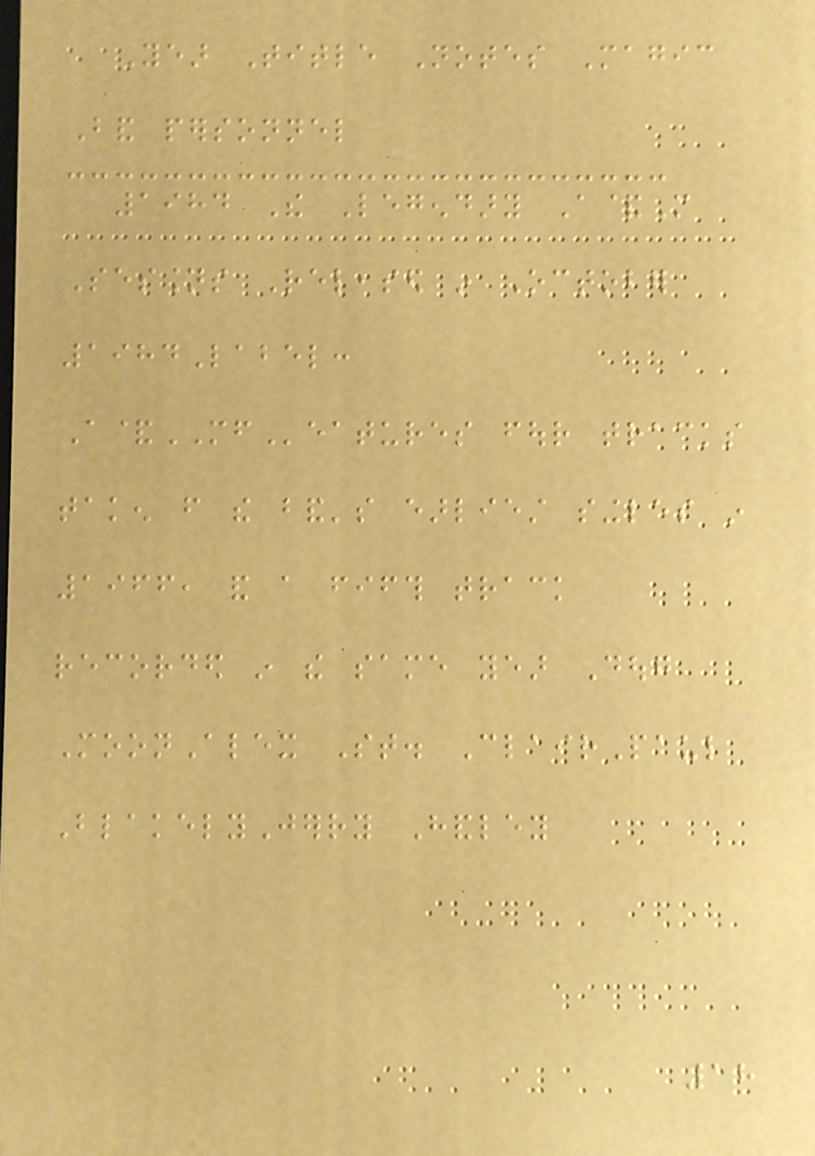Year Title Notes Magic
Band personnel
1984 The Legendary A&M
Sessions Released in October
1984Label:
A&MFeatures four tracks
taken from the band's earliest singles in
1966, and a fifth track
recorded in the same year Doug
MoonAlex St. ClairPaul
BlakelyJerry Handley
18
